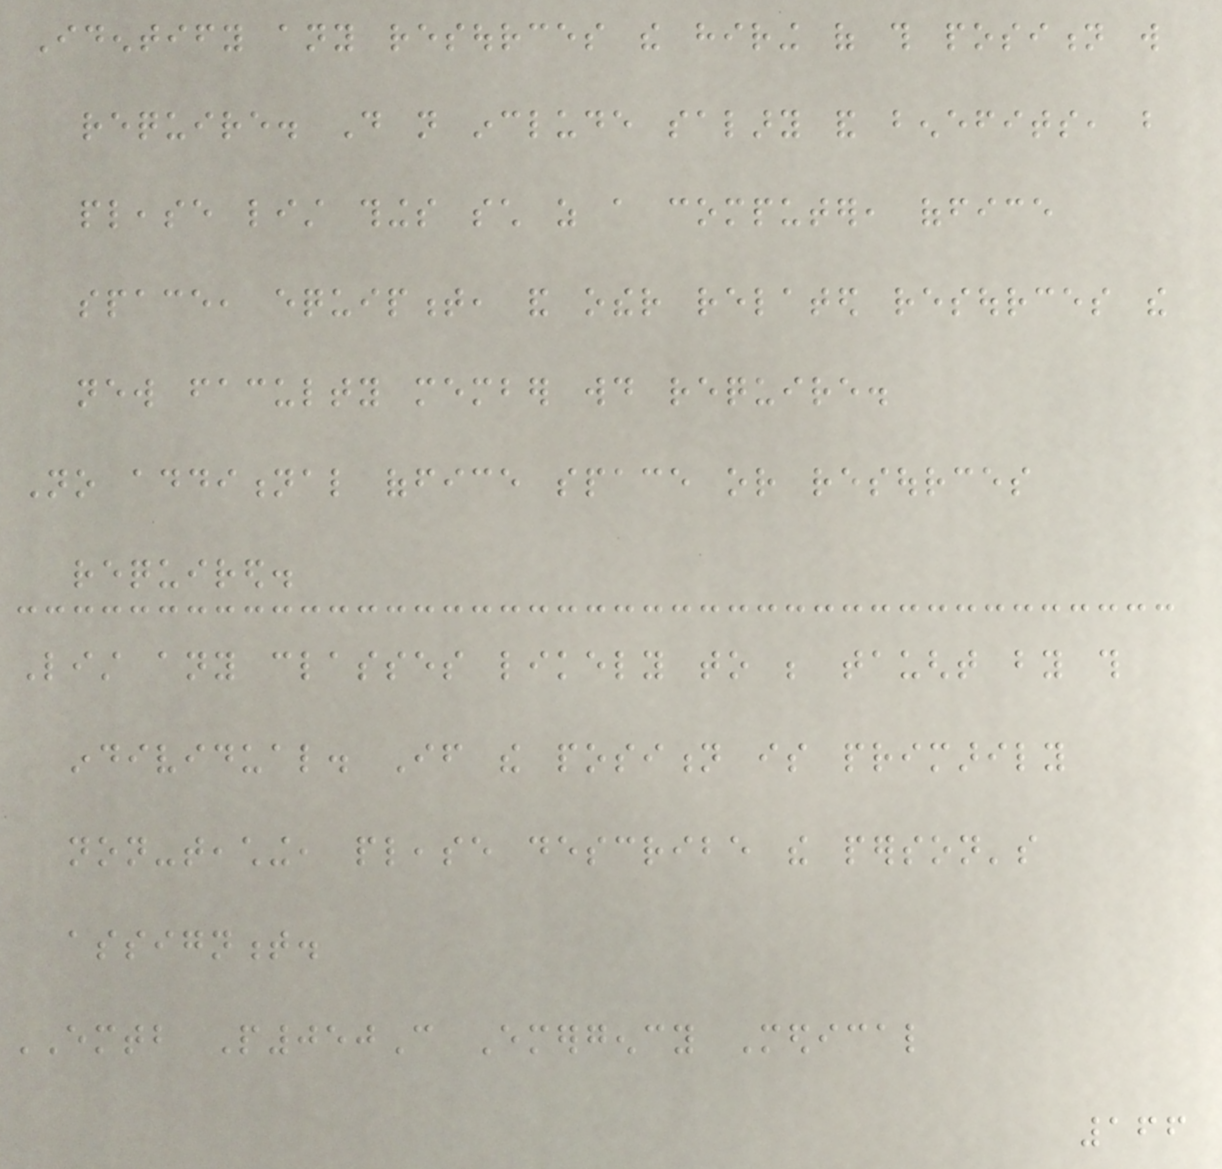Identify any resources the hiring of this position will
require. Do not include salary and benefits, but
please list things such as a computer, office
space, equipment, and other related resources the
new faculty member would require.
No additional office space or resources
required.
List any classes likely to be taught by this
individual. If the position is primarily
non-teaching, please describe the person's
assignment.
EMTB P050C Emergency Medical
166
